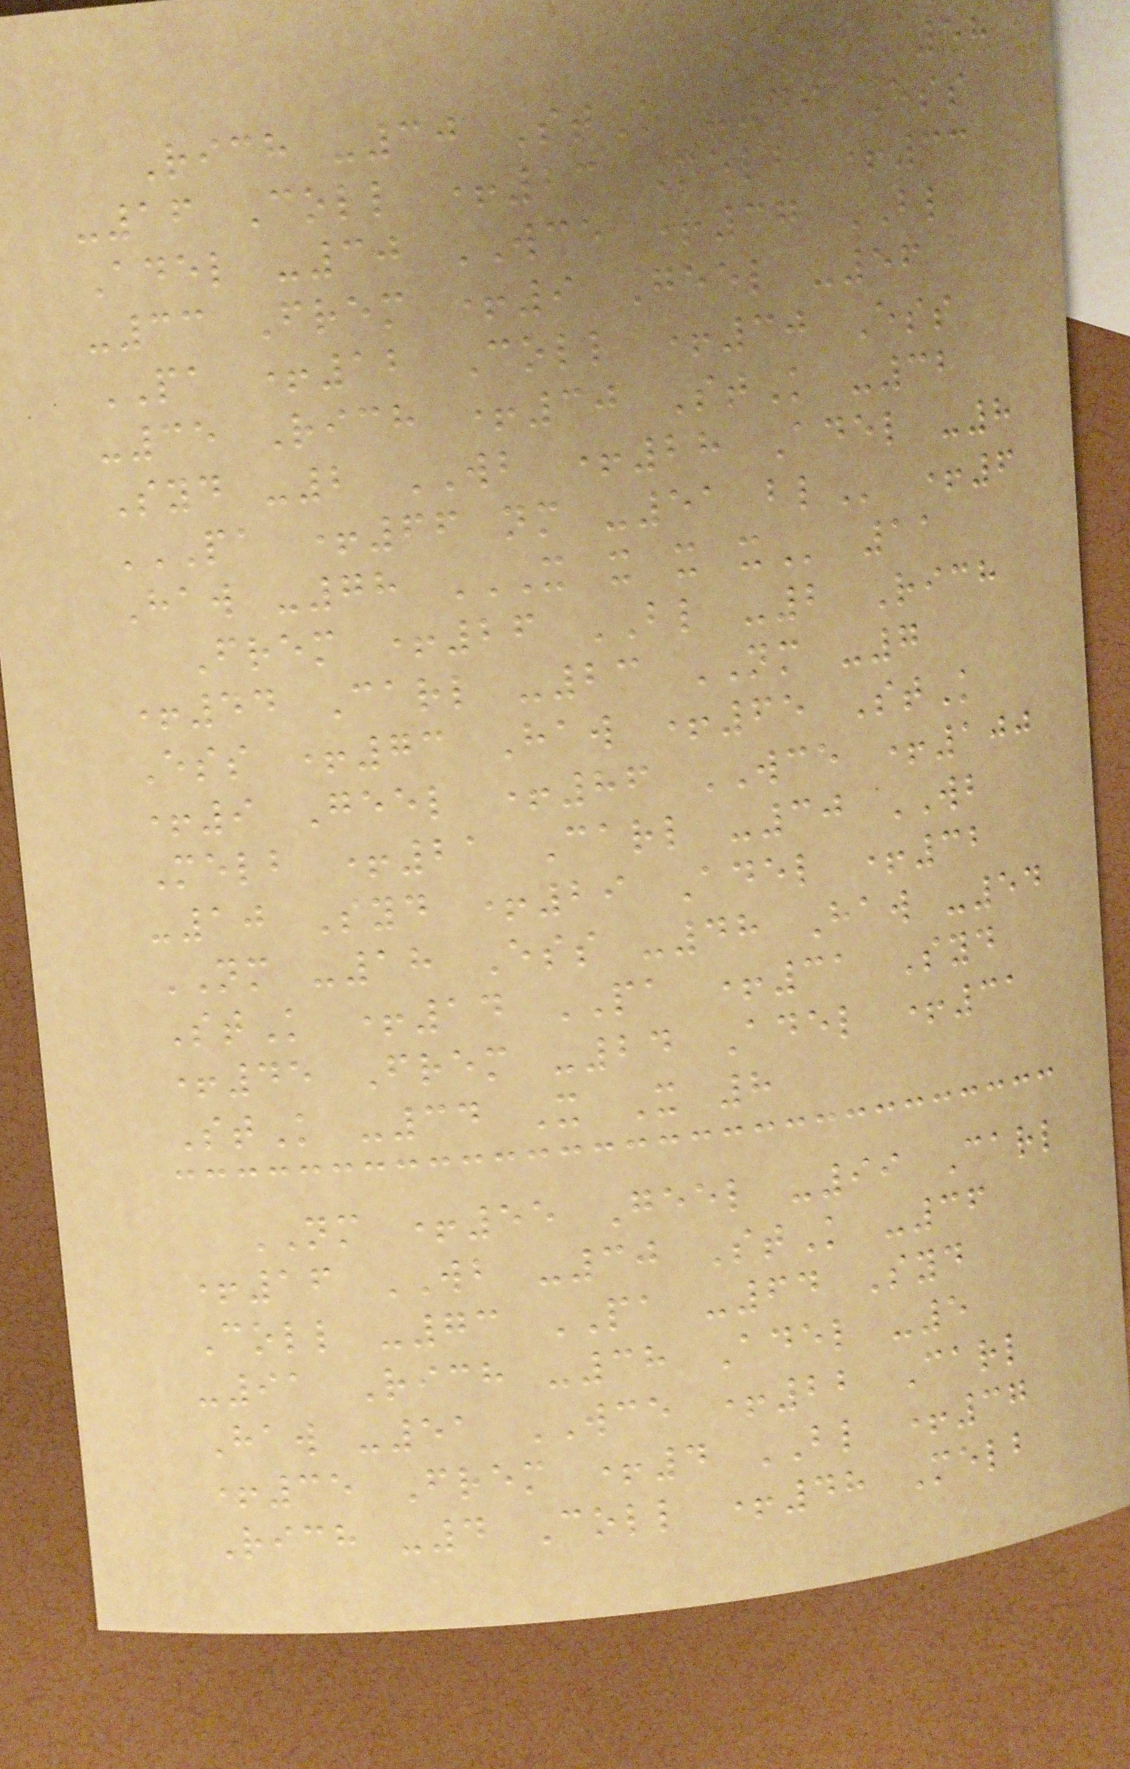58
Rich -30 StK -40 Ess
-16 Coll +23 Melb +33
Adel -30 WCE +37 BL
-33 Frem +9 Geel -56
PA +12 Coll +30 Ess
-35 Rich +30 StK -32
Syd -2 WB +28 Adel -8
PA +66 NM -51 BL +6
Haw -78 X X X X 11
Frem +26 BL -2 Rich
+44 Carl -23 NM -7
Ess +73 Haw +65 StK
+9 Geel +86 WCE +100
Melb +21 Carl -30 WB
-10 Syd +29 Adel +32
NM -18 Ess -48 Haw -54
StK +14 PA +31 Syd
+45 Frem -24 Adel +31
StK -34 X X 8
NM +55 Geel -99 Carl
+16 WB -30 StK -36
Coll -73 PA -64 Syd
-91 Rich -38 Adel -5
Haw -51 WCE +22 Carl
+35 Frem +4 BL +37
Rich -4 Coll +48 Melb
